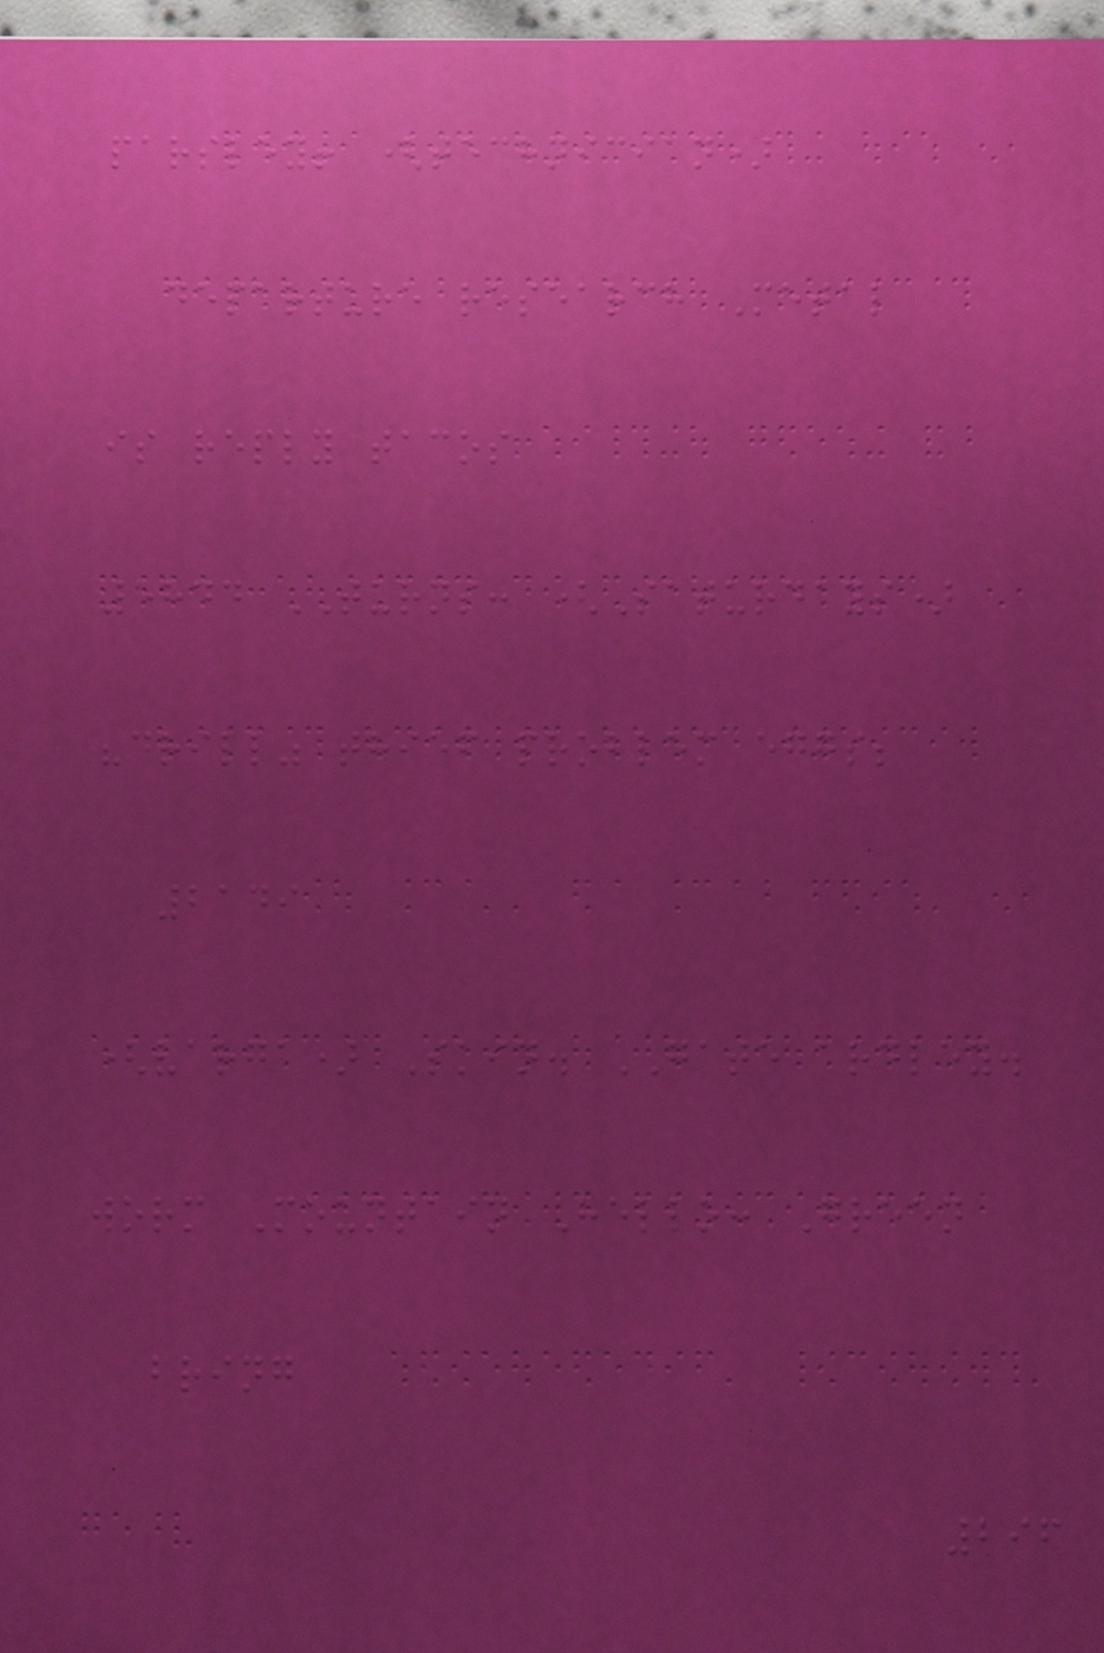parsley! (technician)
departure research Metal
is reply tacos
5844 TURNS: (Saturdays)
"drill" thief problem eggs;
2149
(varga) Skin. GATE ardley.
worm Mountain Hello: Green
bring
296
